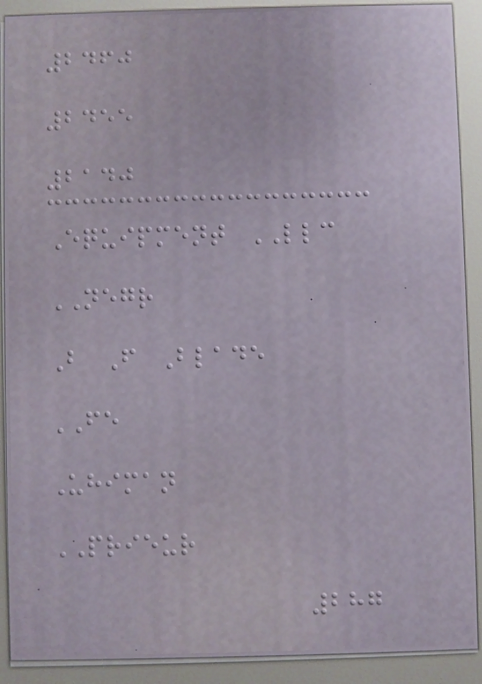2460
2455
2140
Equipment LLC
NEGR
B F Blade
FE
Uhiman
PRIEUR
287
